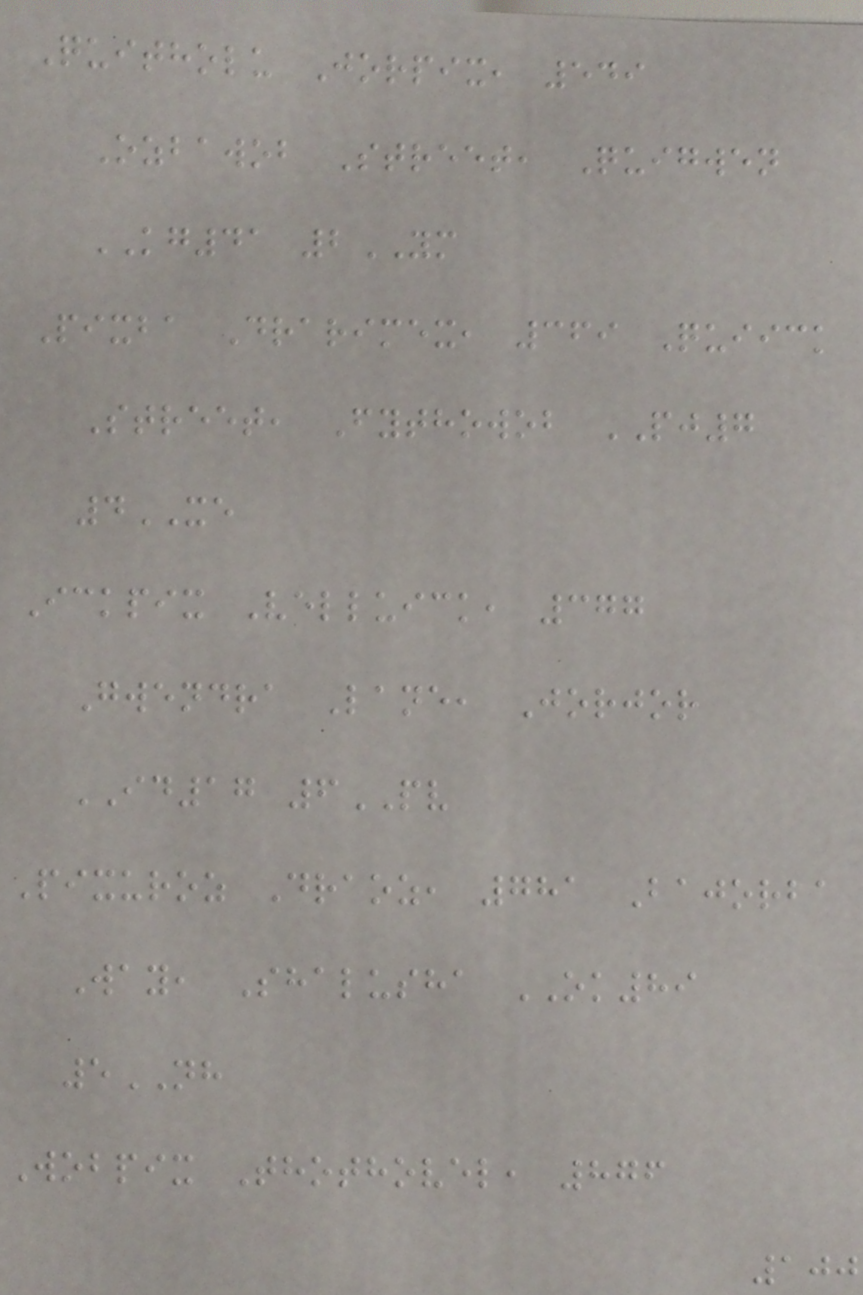Quitholu Jorpix, 549
Ozbawob Street, Quigwen
KG41 2YM
Pixba Drarimex, 369 Quiick
Street, Fythowob PJ7
4XE
Ickpix Velluick, 377
Gwendra Lane, Jorjor
ID17 6PV
Pixuroz Draoz, 781 Bajorba
Way, Shalusha OK89
5NH
Wobpix Thothovel, 876
100
